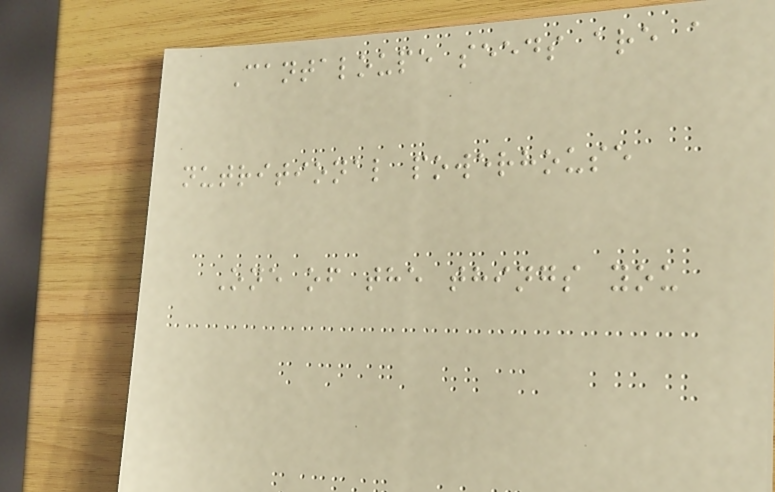Cantaloupe seeds are a
nutritional powerhouse
One of the things you
